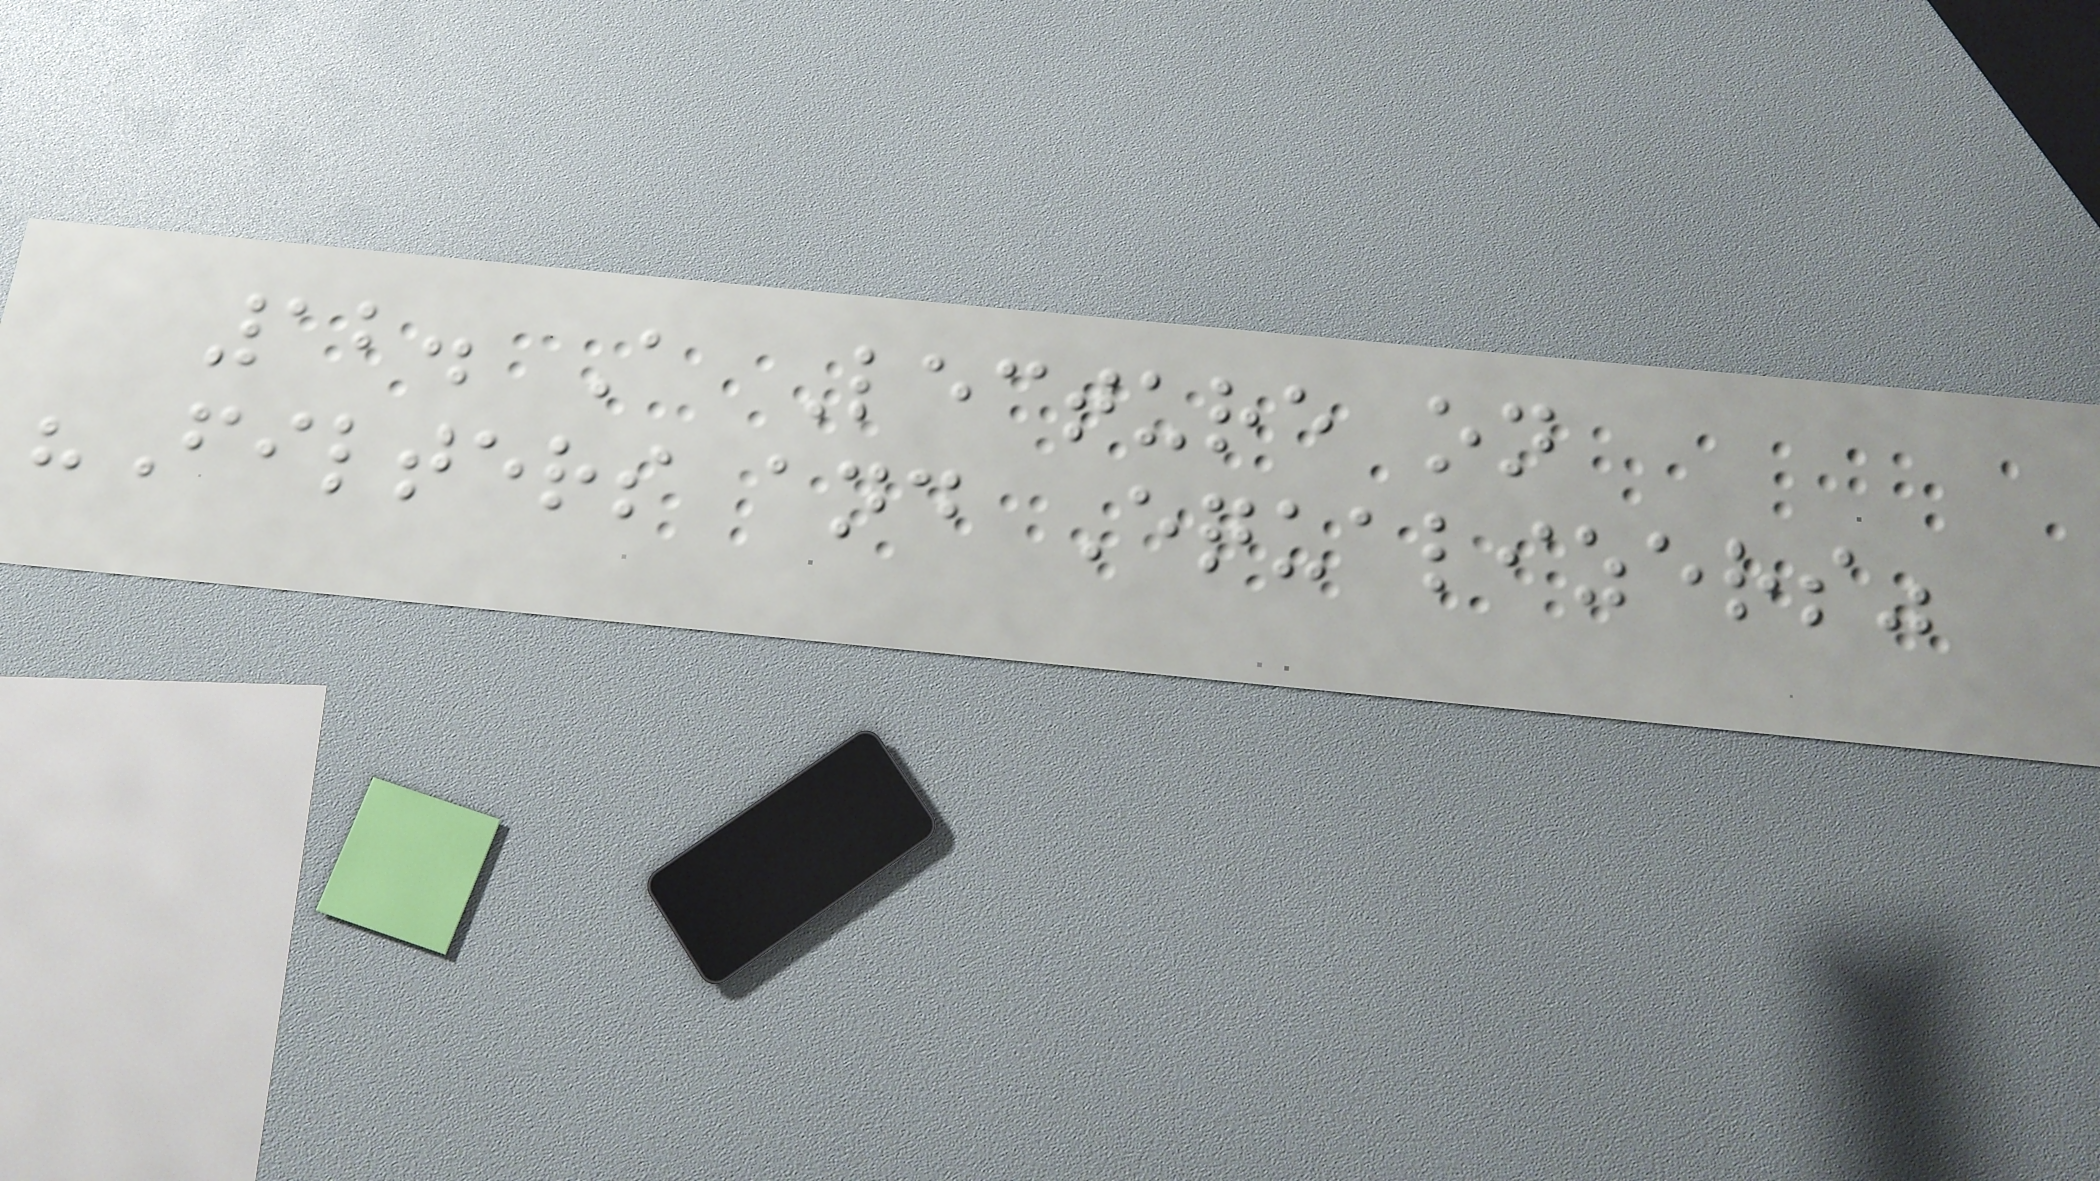12. A Lecture on
"Filters and Equalizers"
